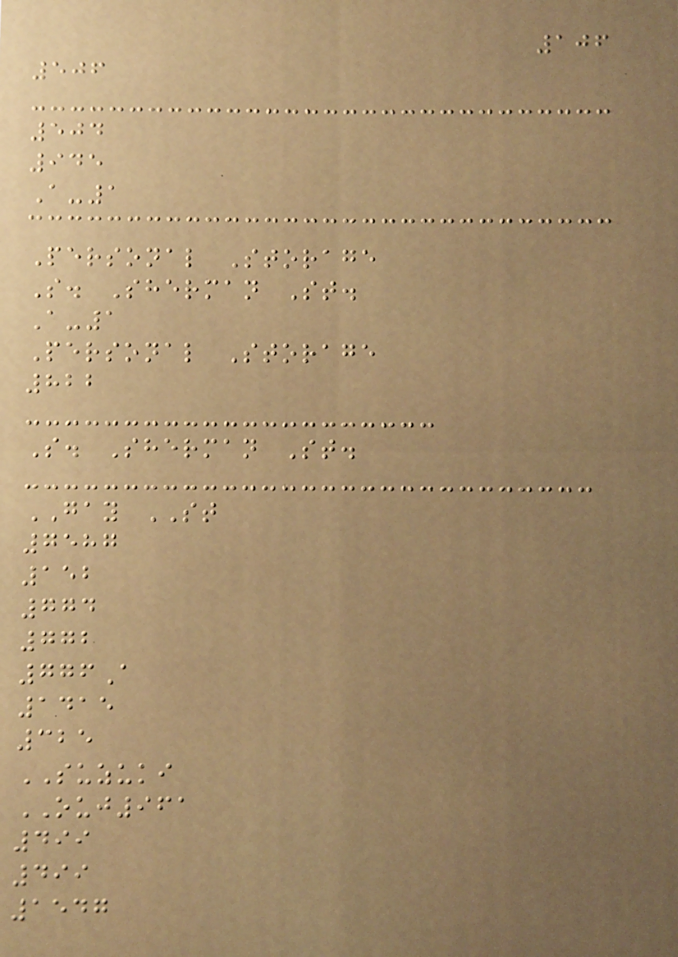106
506
504
945
A-1
Personal Storage
S. Sherman St.
A-1
Personal Storage
822
S. Sherman St.
GAY ST
7587
152
774
772
776A
1415
325
SUZUKI
OUJ961
499
499
1547
